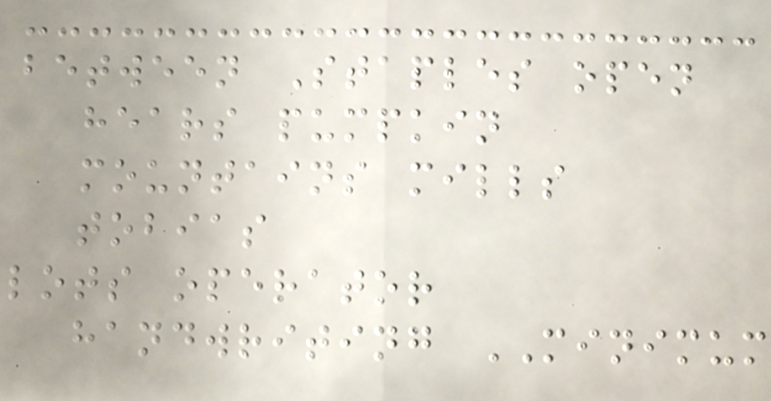between Staples open
hears pumpkin
mountains mills
tobias
lots operator
handwriting MINIMUM
